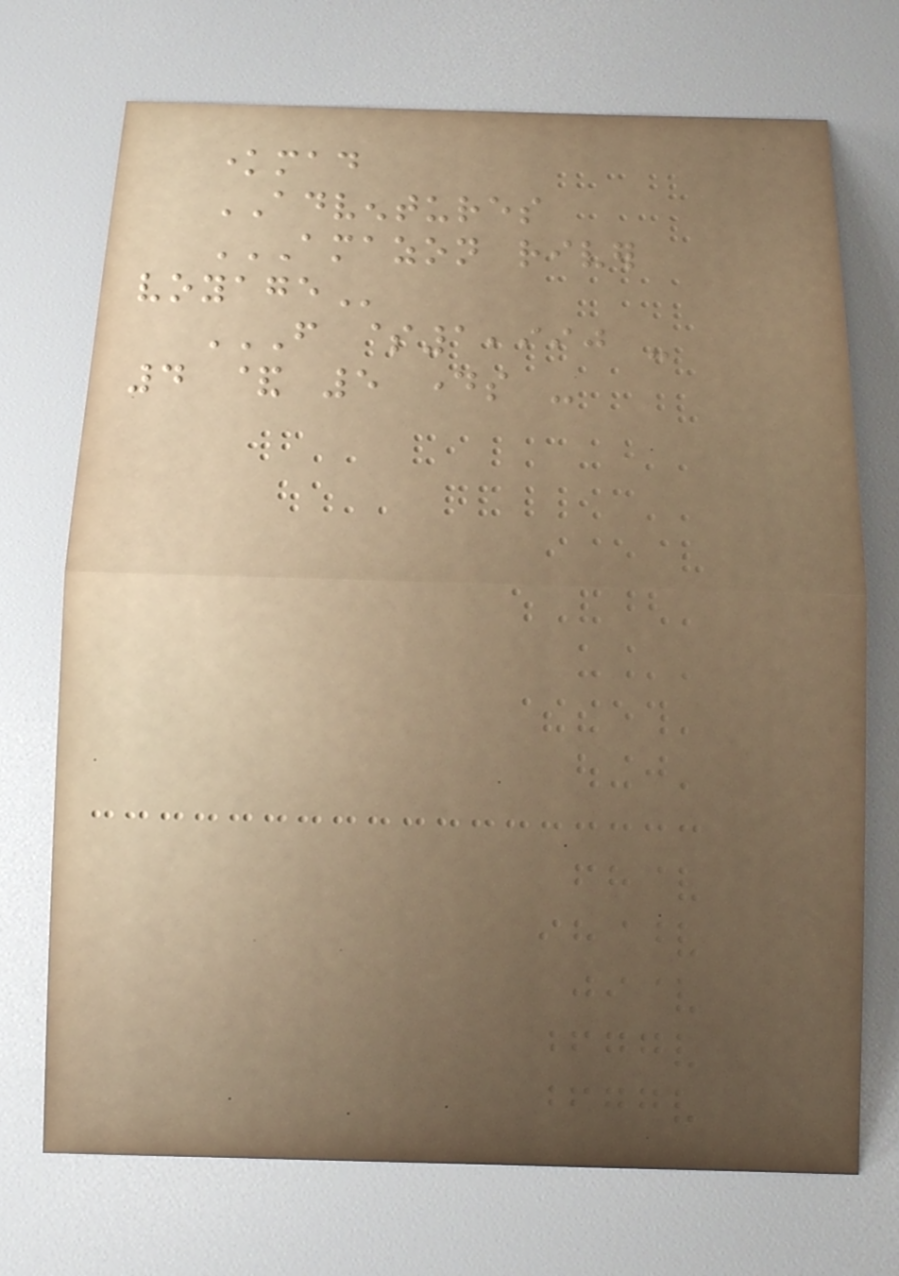knowmad
ADVENTURES
AMAZON RIVER
VOYAGE
FROM $1,990 -
4 & 5 DAYS -
